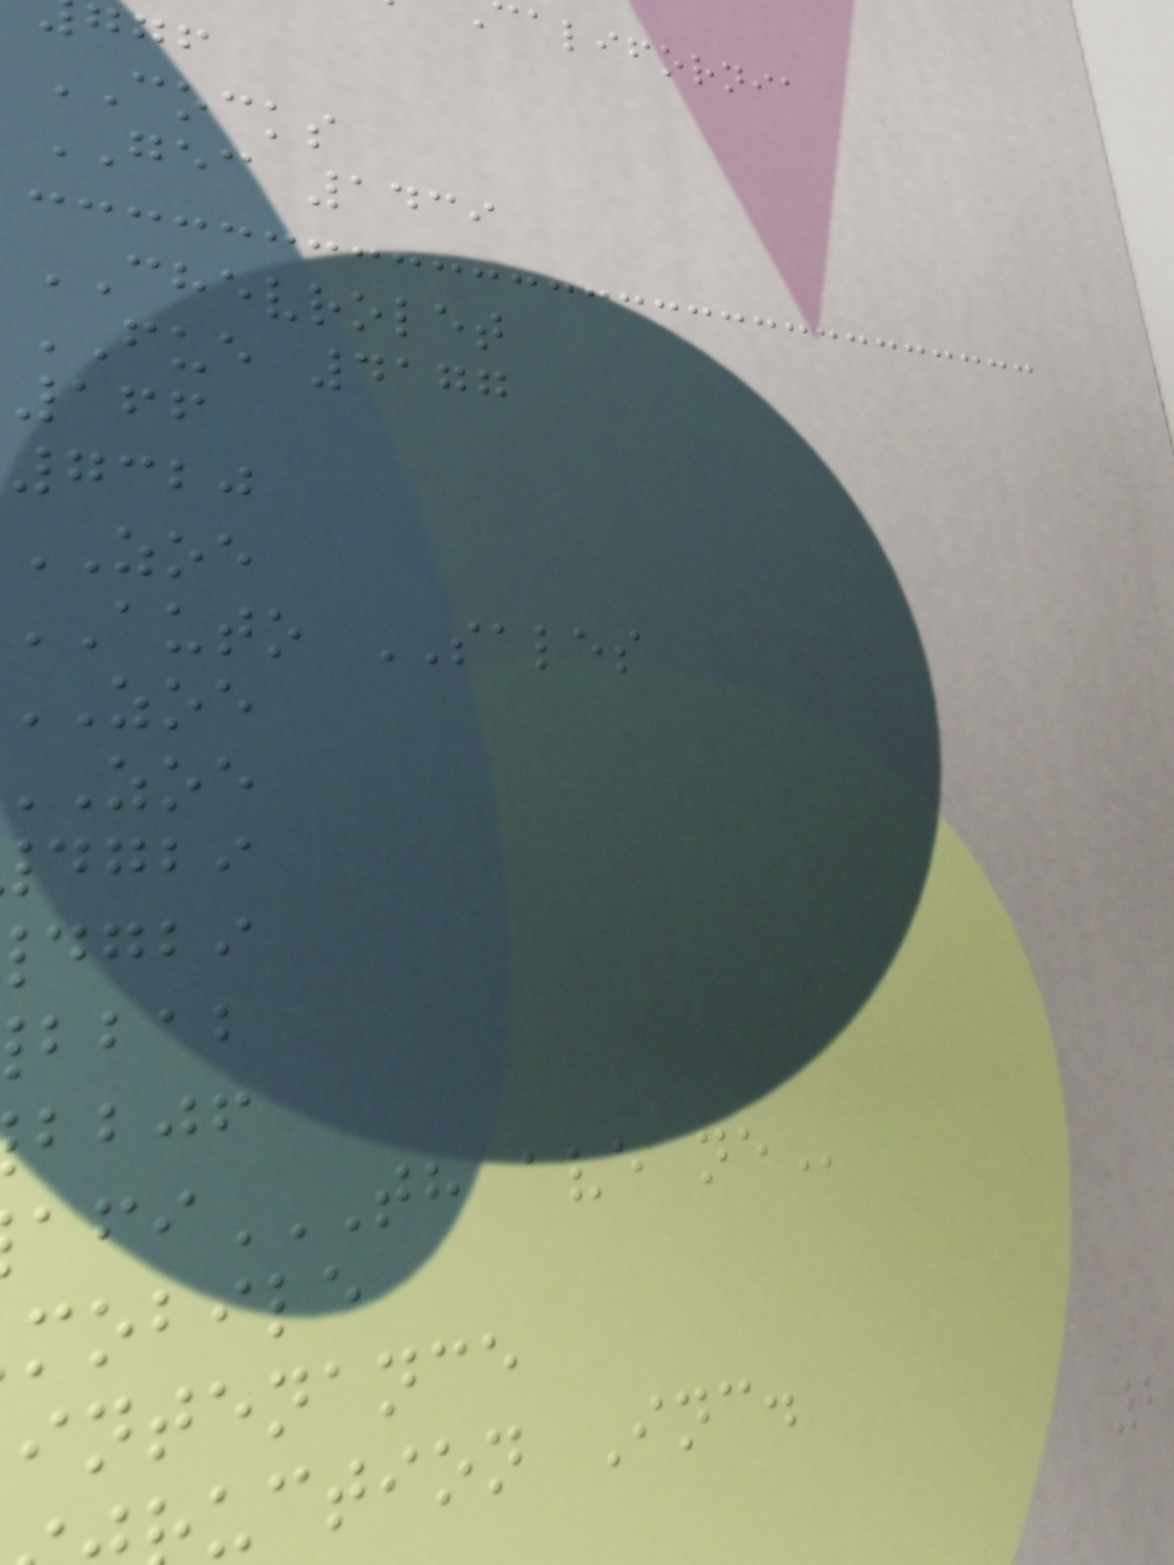alifornia
COCKS
GEC 1439
CHEVROLET
FUE 4177
166
7320
ZOE
AUTO SALES
dgbi
dgbi
bbab
bbjf
mobile
intenance
uction Inc.
